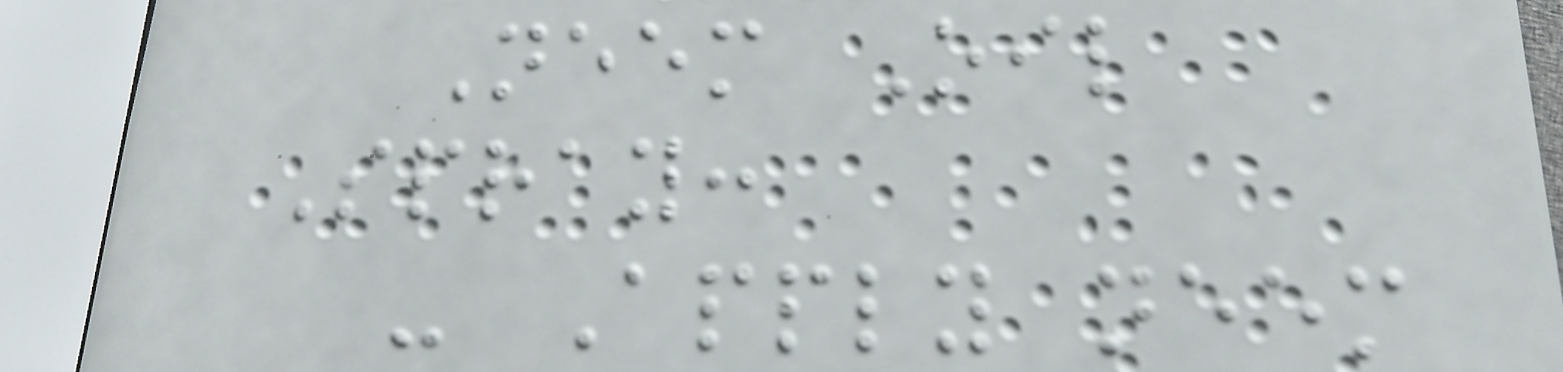Neem Oil
Spray:
- Apply neem
